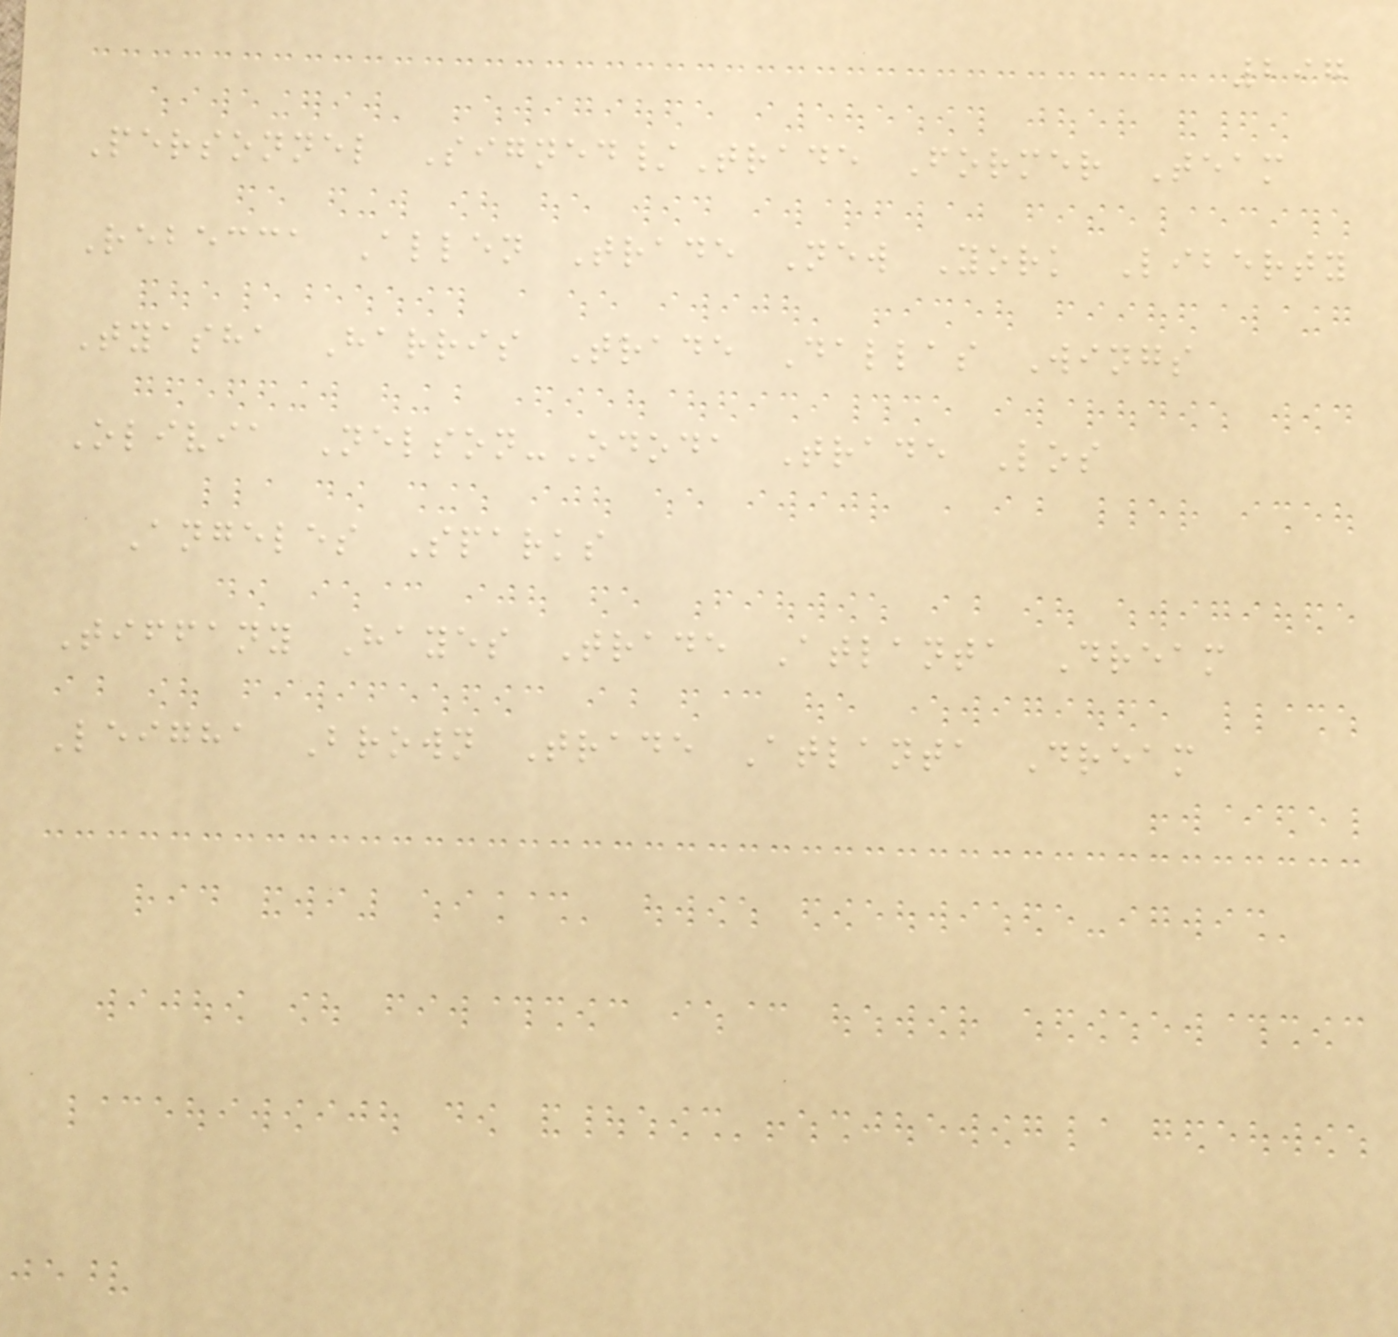297
Personnel Signed/Trade Former Team
Rebecca Allen Trade New York Liberty
Tyasha Harris Trade Dallas Wings
Olivia Nelson-Ododa Trade Los
Angeles Sparks
Tiffany Hayes Trade Atlanta Dream
Leigha Brown Trade Atlanta Dream
